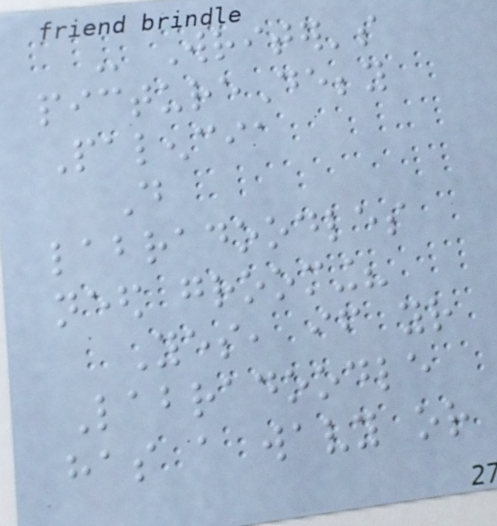- Writer's
pictureDebby
Palencia
Do
labradoodles
need grooming?
Yes, if your
Labradoodle
has a wavy or
